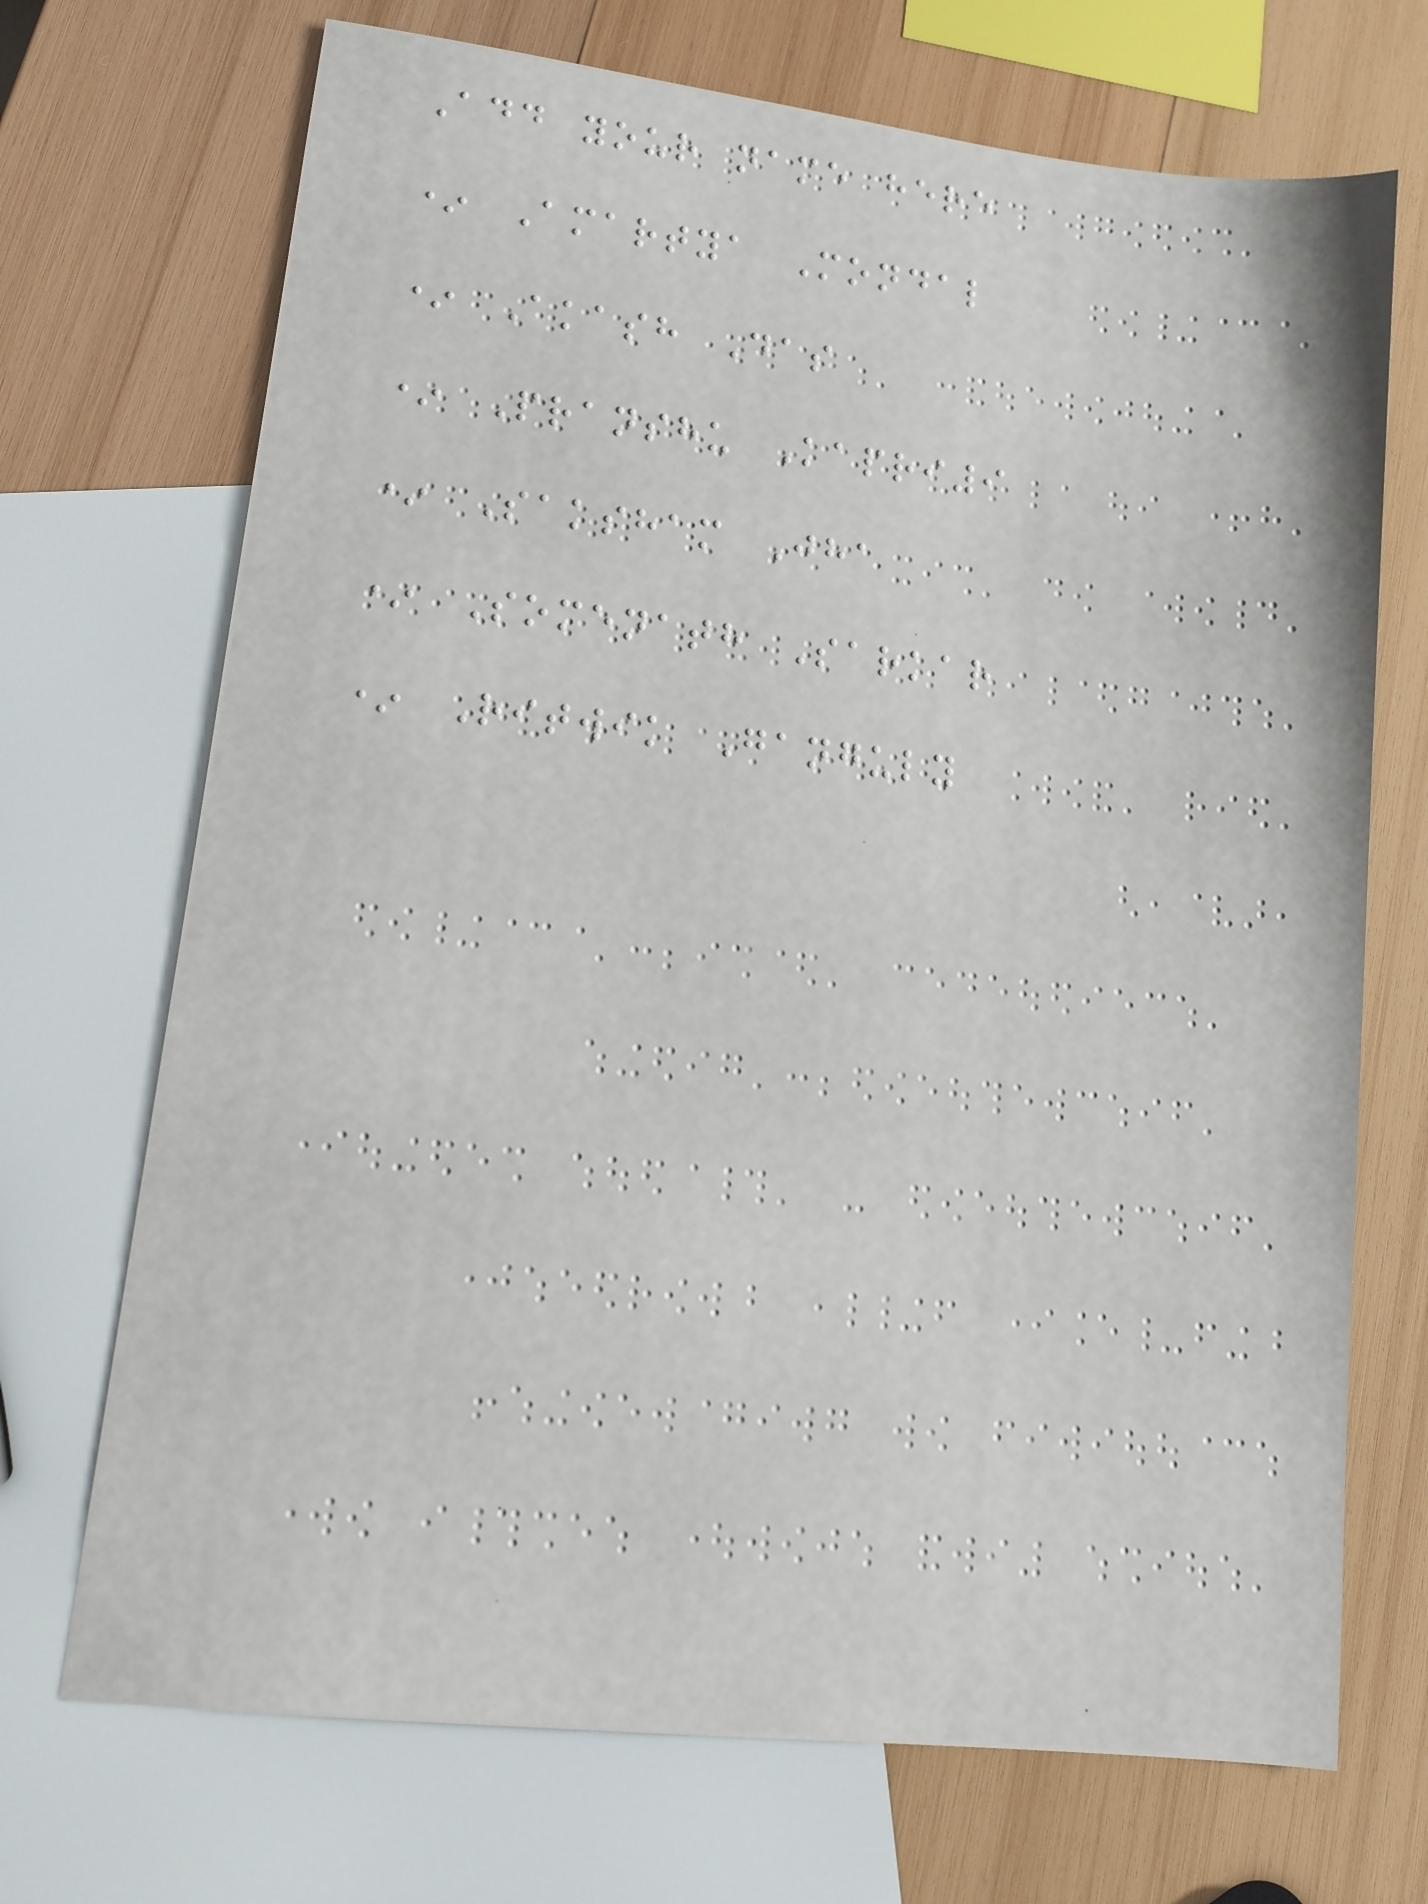Add your name here
* Amartya Mondal
* Akash Das
* Pranshu Kapri9
* Saksham Jha
* Somenath Sarkar
* Ritwik Ganguly
